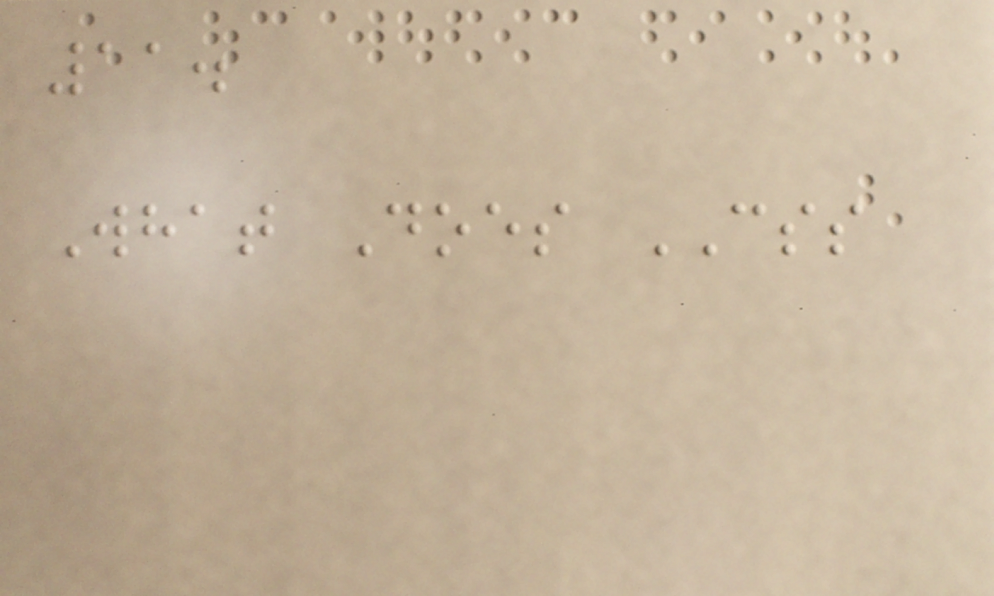11.
What Does CSS
